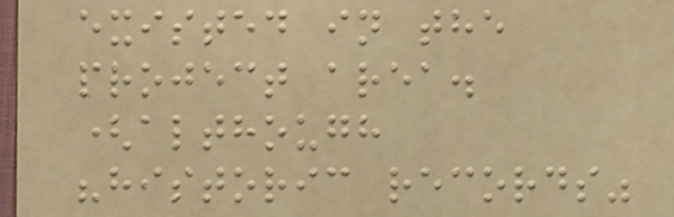existed in the
project area.
(although
"historic records"
